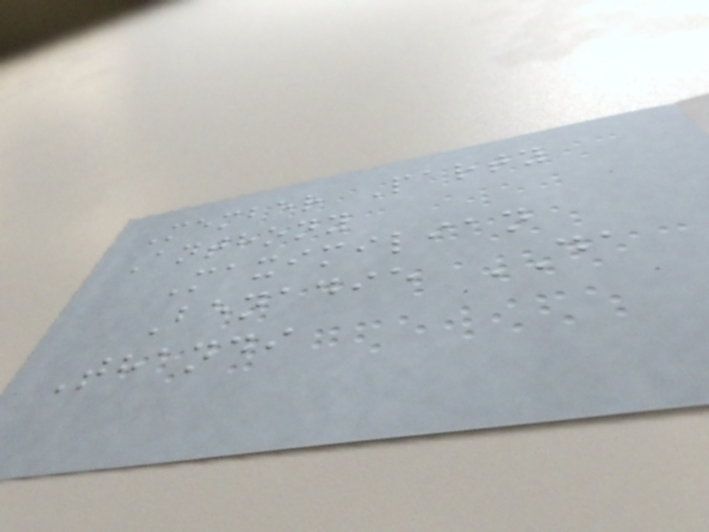Member Party
Anthony
Maximilian
Benadie DA
Thandi
